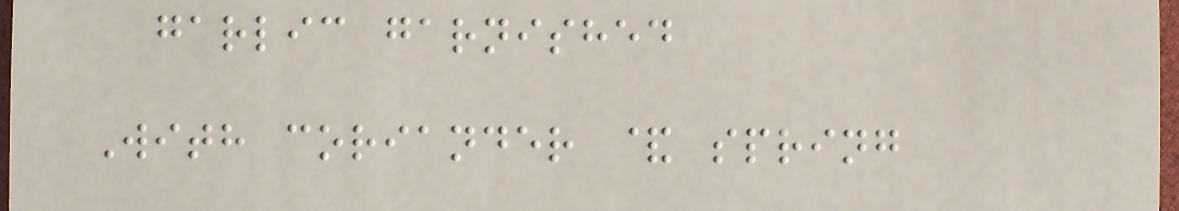garlic garnished
With coriander & spring
